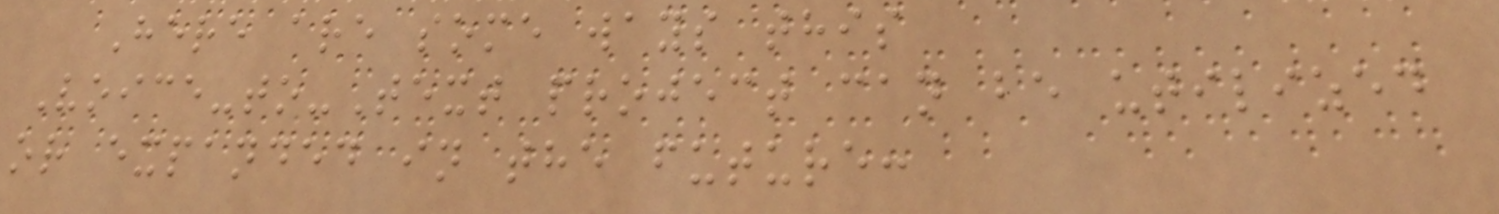Here are some ways this
Voice-to-Text project can be utilized
or expanded in the future:
